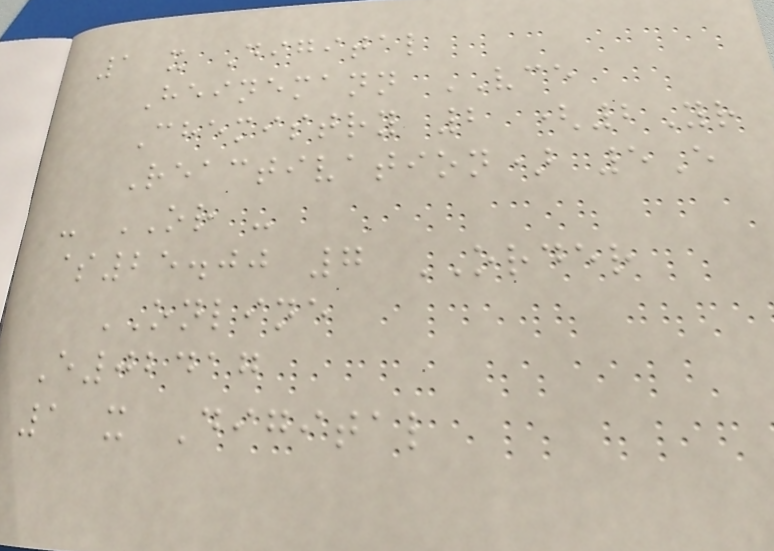1 x Digital
Heinemann VCE
Chemistry 2 (2Yr
Reactivation) 5E
- OR -
$25.00 7 ORDER
ONLINE
E02417
1 x Digital
